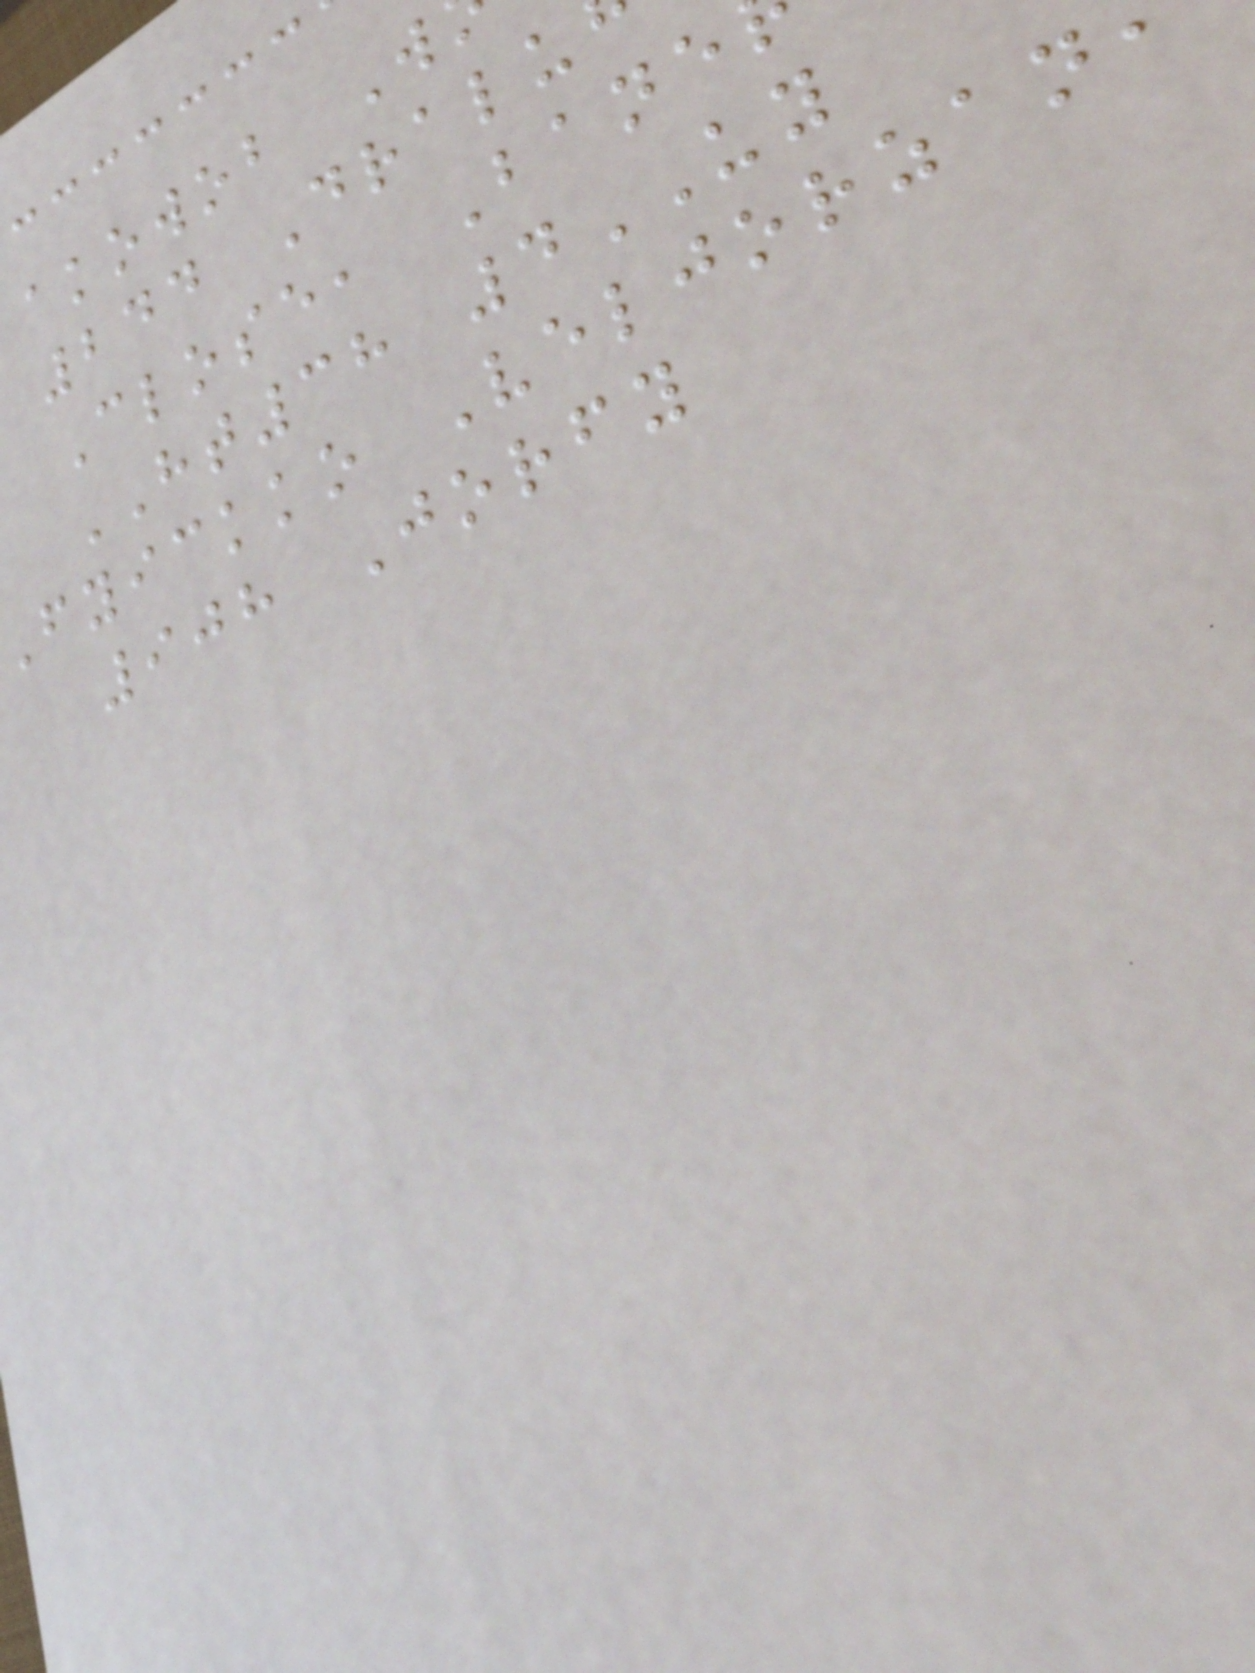akowob W
244 Dralu
Close, Bane
HT38 4UY
fyickko Veljorzan
908 Jorfy
